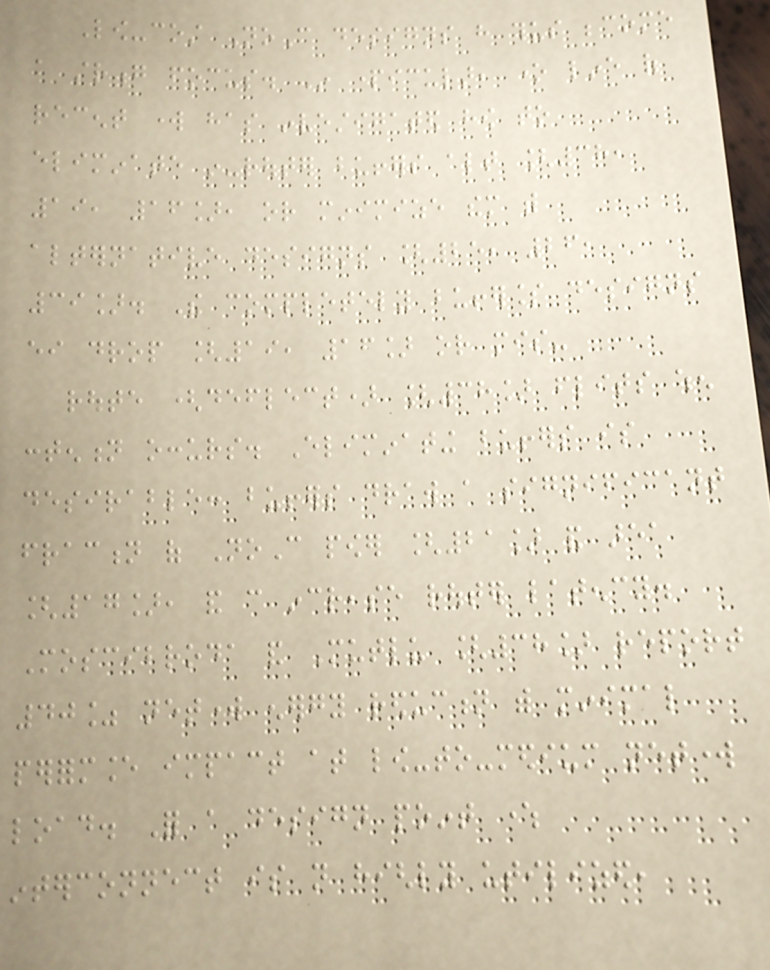Low-cost NoC designs have thus become
a strong focus. In particular, one line of
recent work has investigated how to
eliminate in-router buffers altogether [38,
19, 16], or minimize them with
alternative designs [25, 26,
39]. The completely bufferless designs
either drop [19, 16] or mis-
route (deflect) [38] flits when
contention occurs. Eliminating buffers is
desirable: buffers draw a significant
fraction of NoC power [21] and area
[17], and can increase router latency.
Moscibroda and Mutlu [38] report
40% network energy reduction with minimal
performance impact at low-to-medium network
load. For a design point where
interconnect is not highly utilized,
